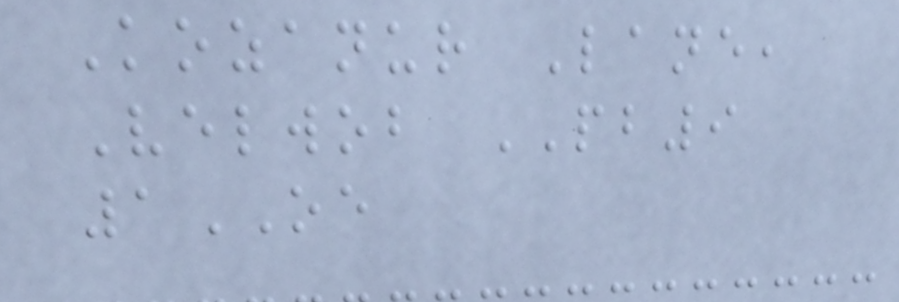Kozanur Lane,
Velwob PB9
1OE
